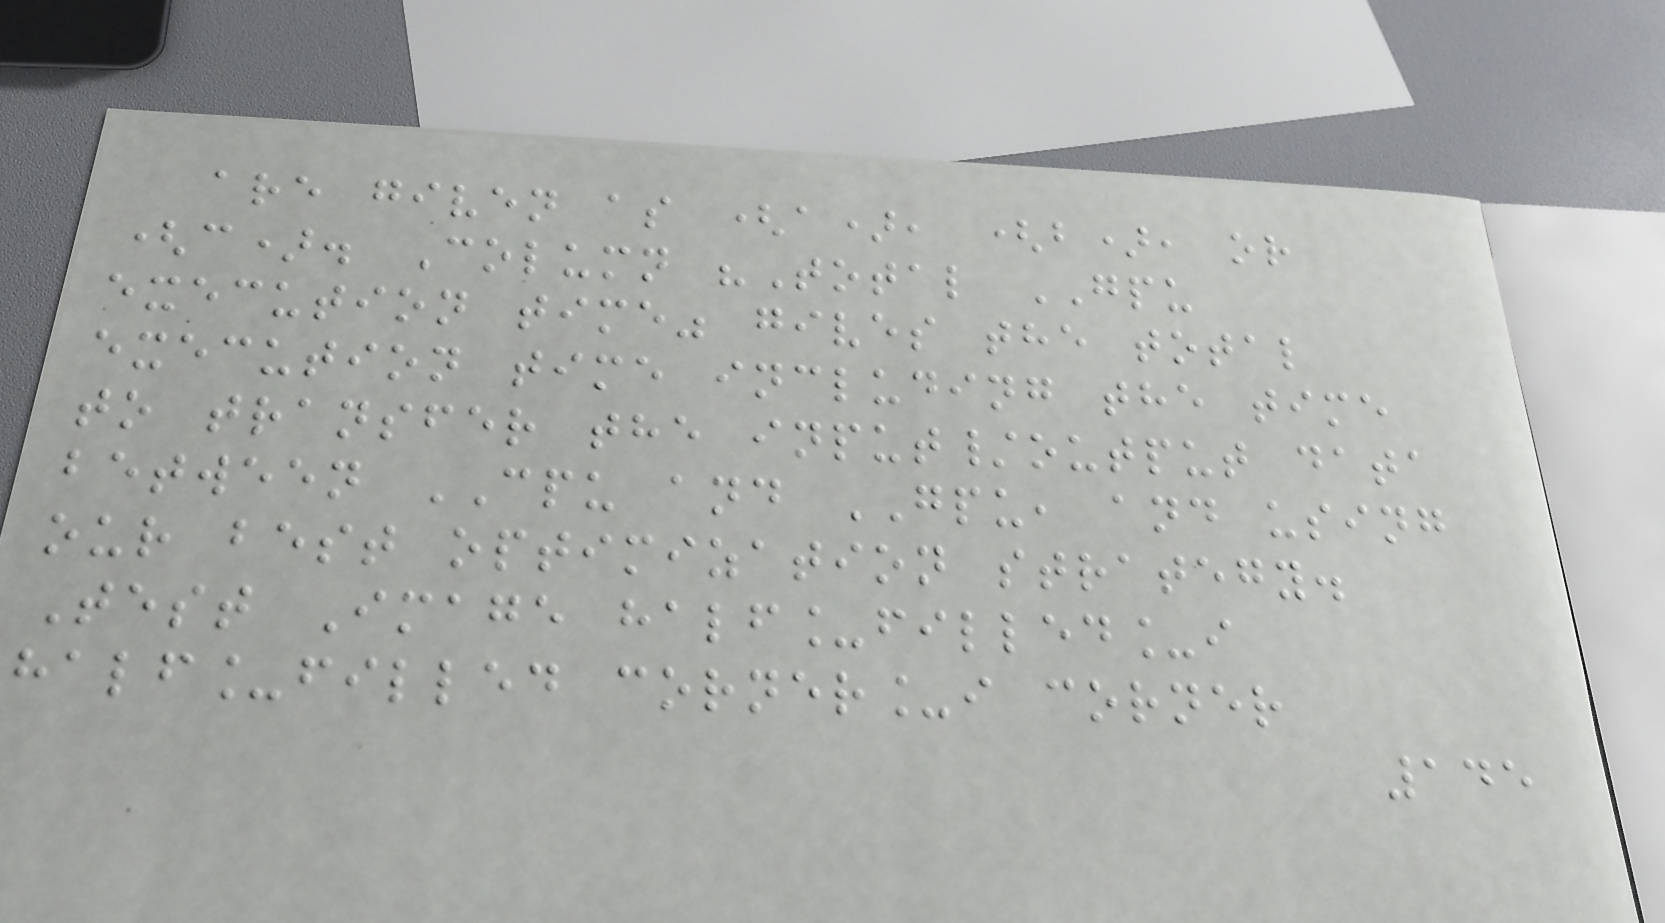are given as (a), (b), or
(c). Column "Total GPU
execution time" gives the total
execution time including the time
to transfer the input/output data
between CPU and GPU, and using
our best optimization strategy.
Test Image half_filled_i
half_filled corner_i corner
145
